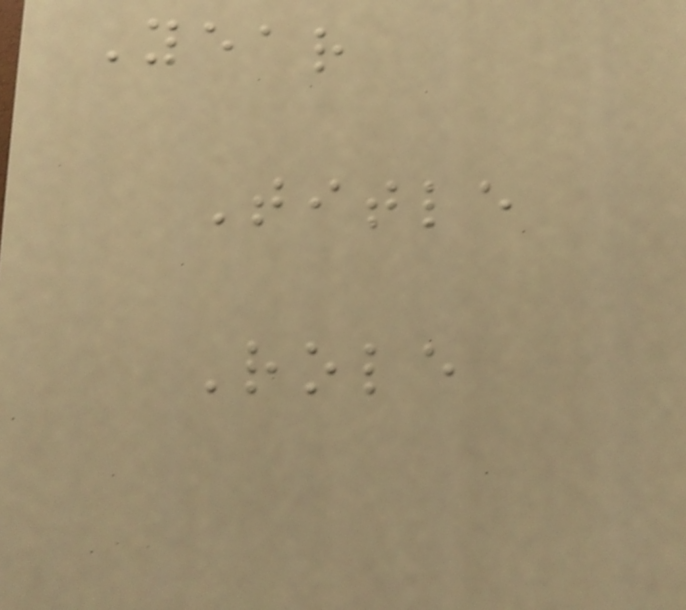Year
Title
Role
